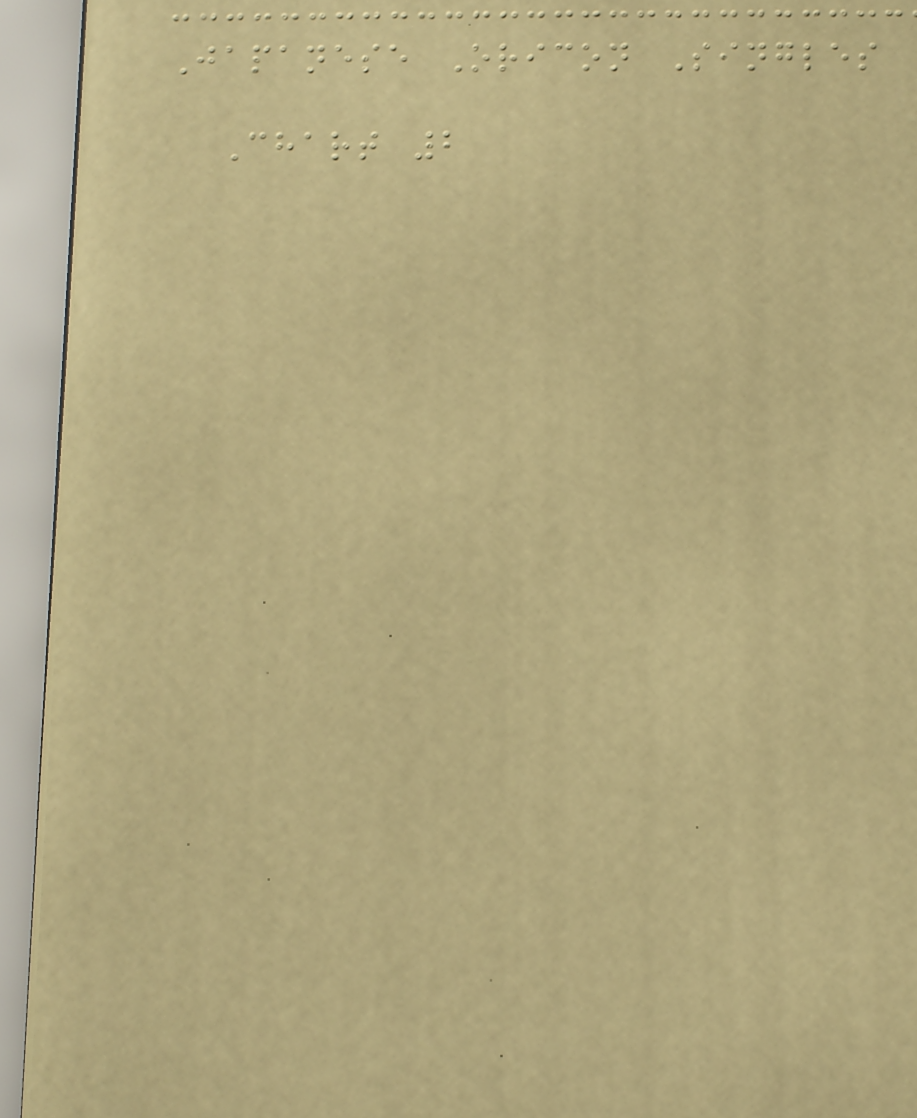Japanese Oricon Singles
Chart 2
